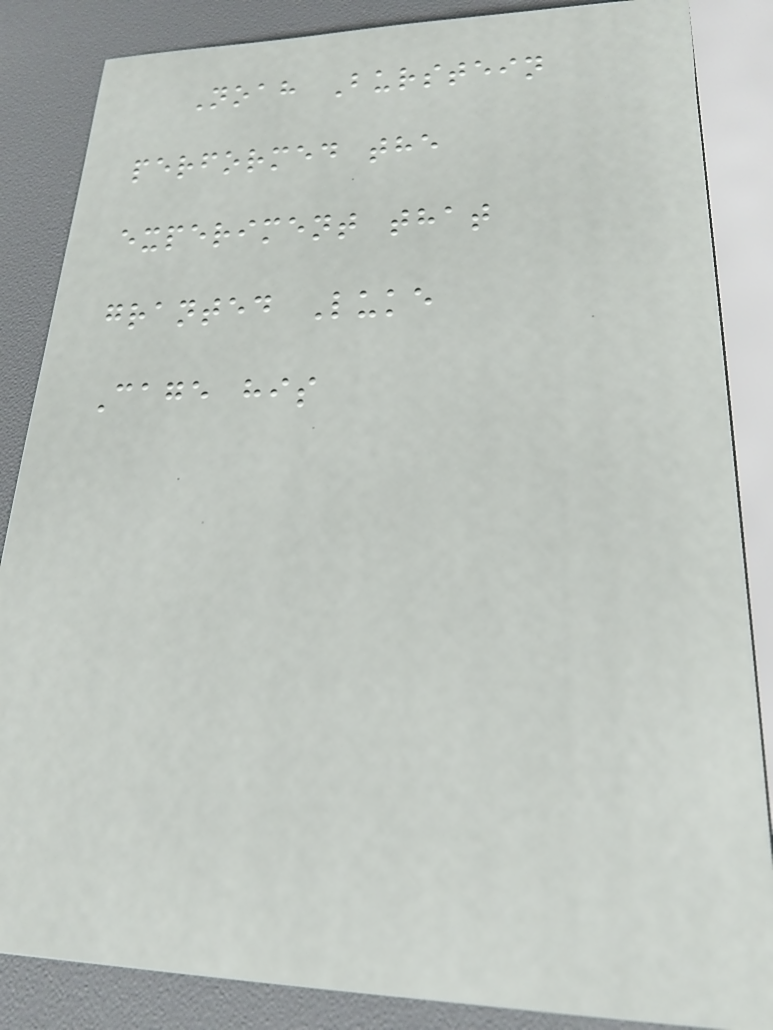Noah Burstein
performed the
experiment that
granted Luke
Cage his
